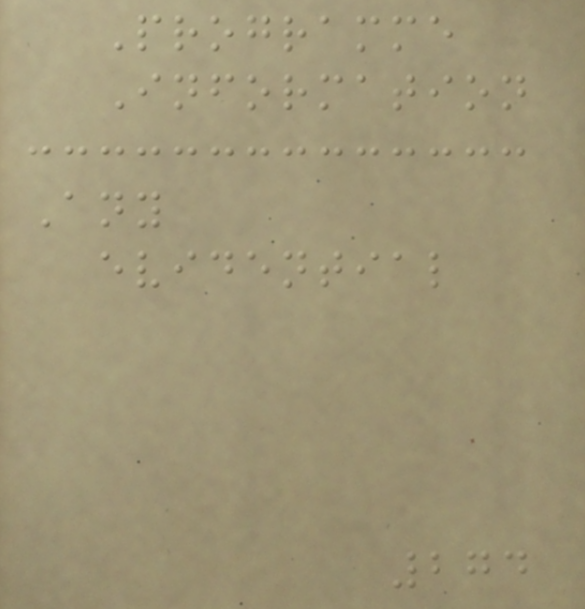Programme
Information
Any
evidential
274
